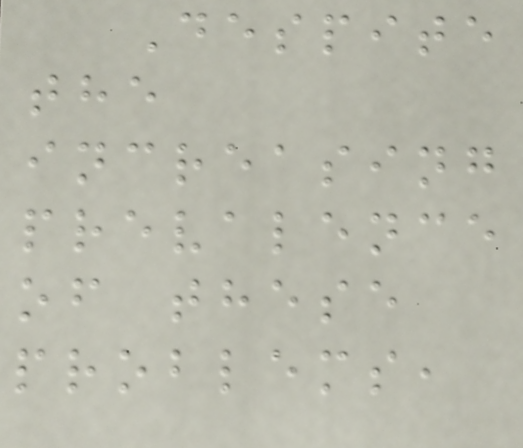Despite
the
increasing
prevalence
of these
problems,
